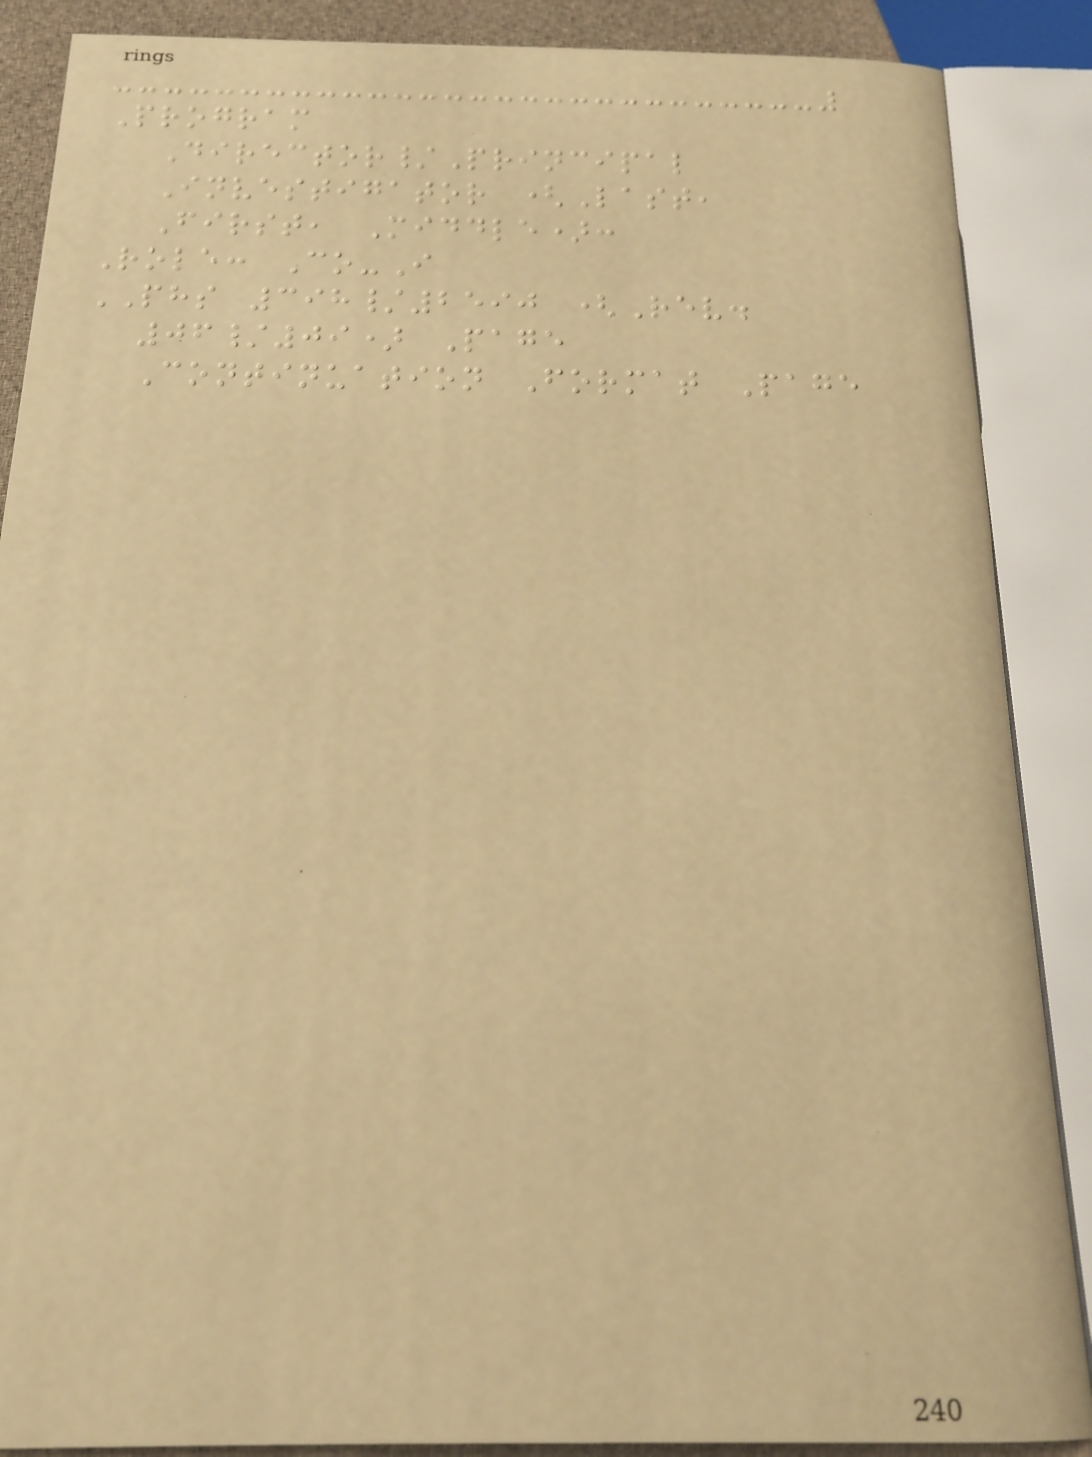Program
Director/Principal
Investigator (Last,
First, Middle):
Role: Co-I
PHS 398/2590 (Rev.
06/09) Page
Continuation Format Page
